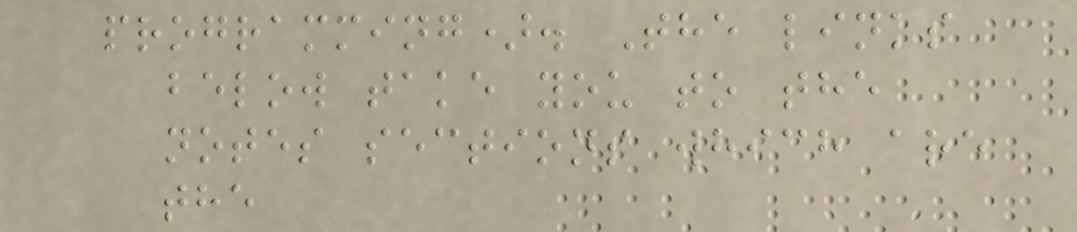programming). The links
below take you to the
notes sections which are
the
